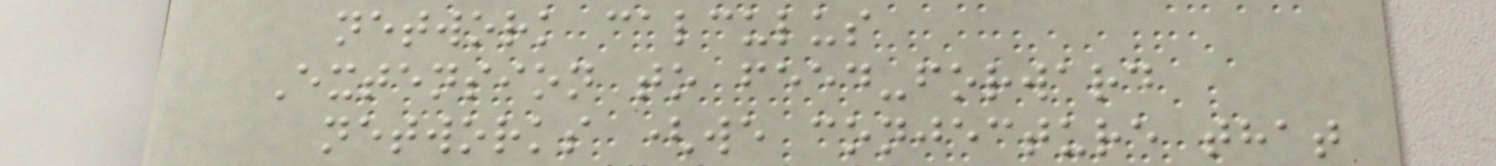network calculus
Extension to feed-forward
networks (we conjecture that
